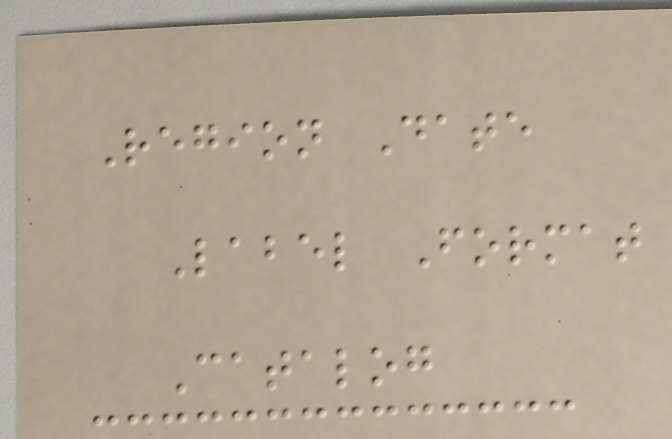Region Date
Label Format
Catalog
